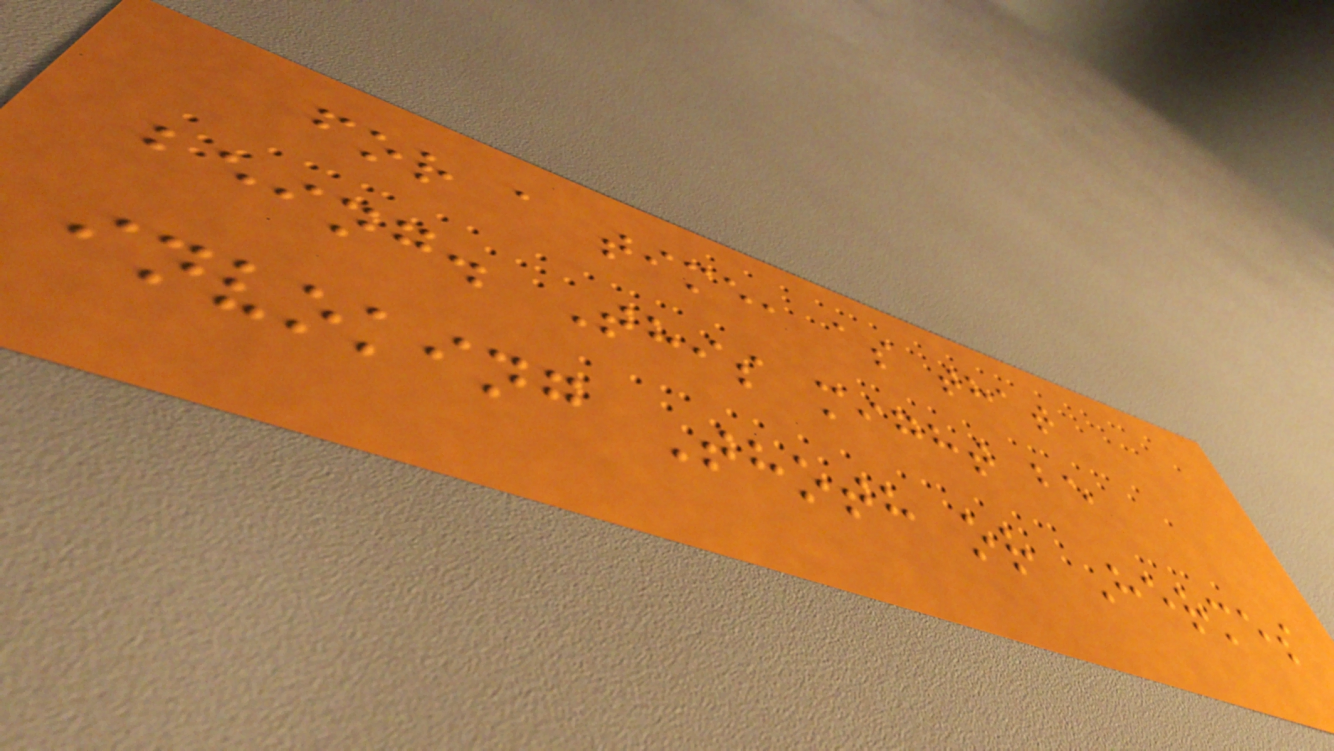for a time, as that
being. This might be
invoking Thoth or Hermes
